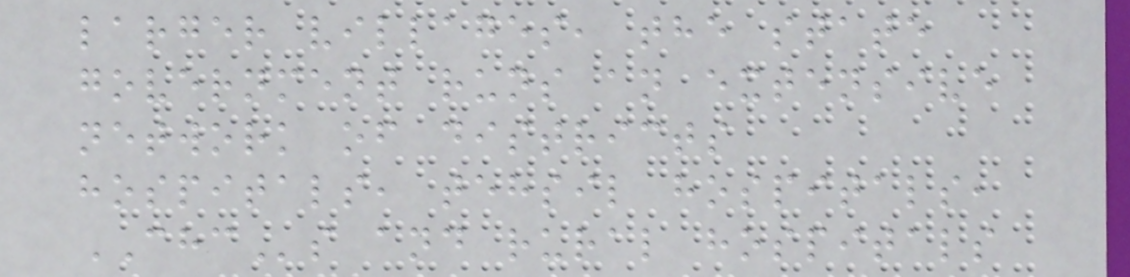larger villages, the state
government runs an extensive
network of districts
hospitals, tehsil hospitals,
CHCs and rural hospitals
